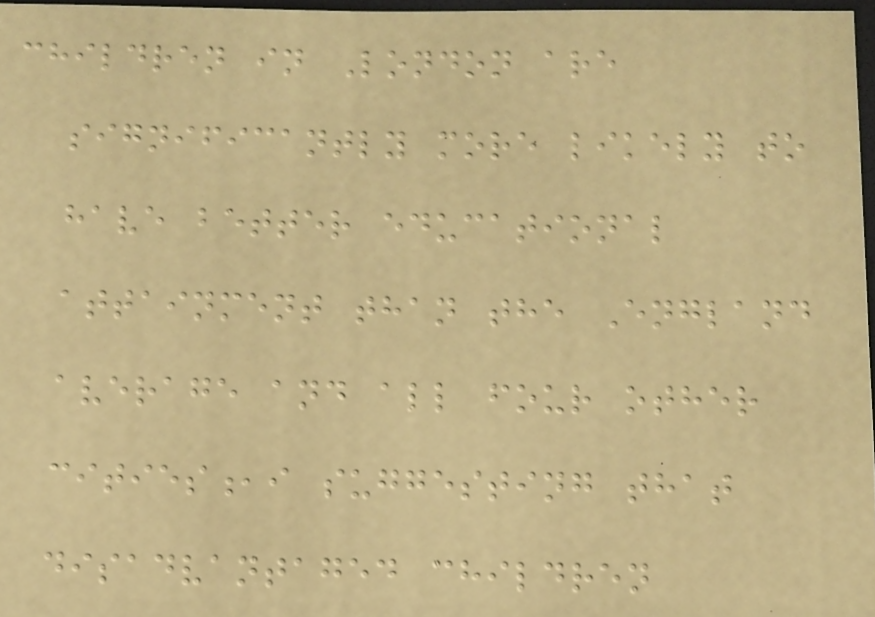children in London are
significantly more likely to
have better educational
attainment than the England
average and all four other
cities,i suggesting that
disadvantaged children
